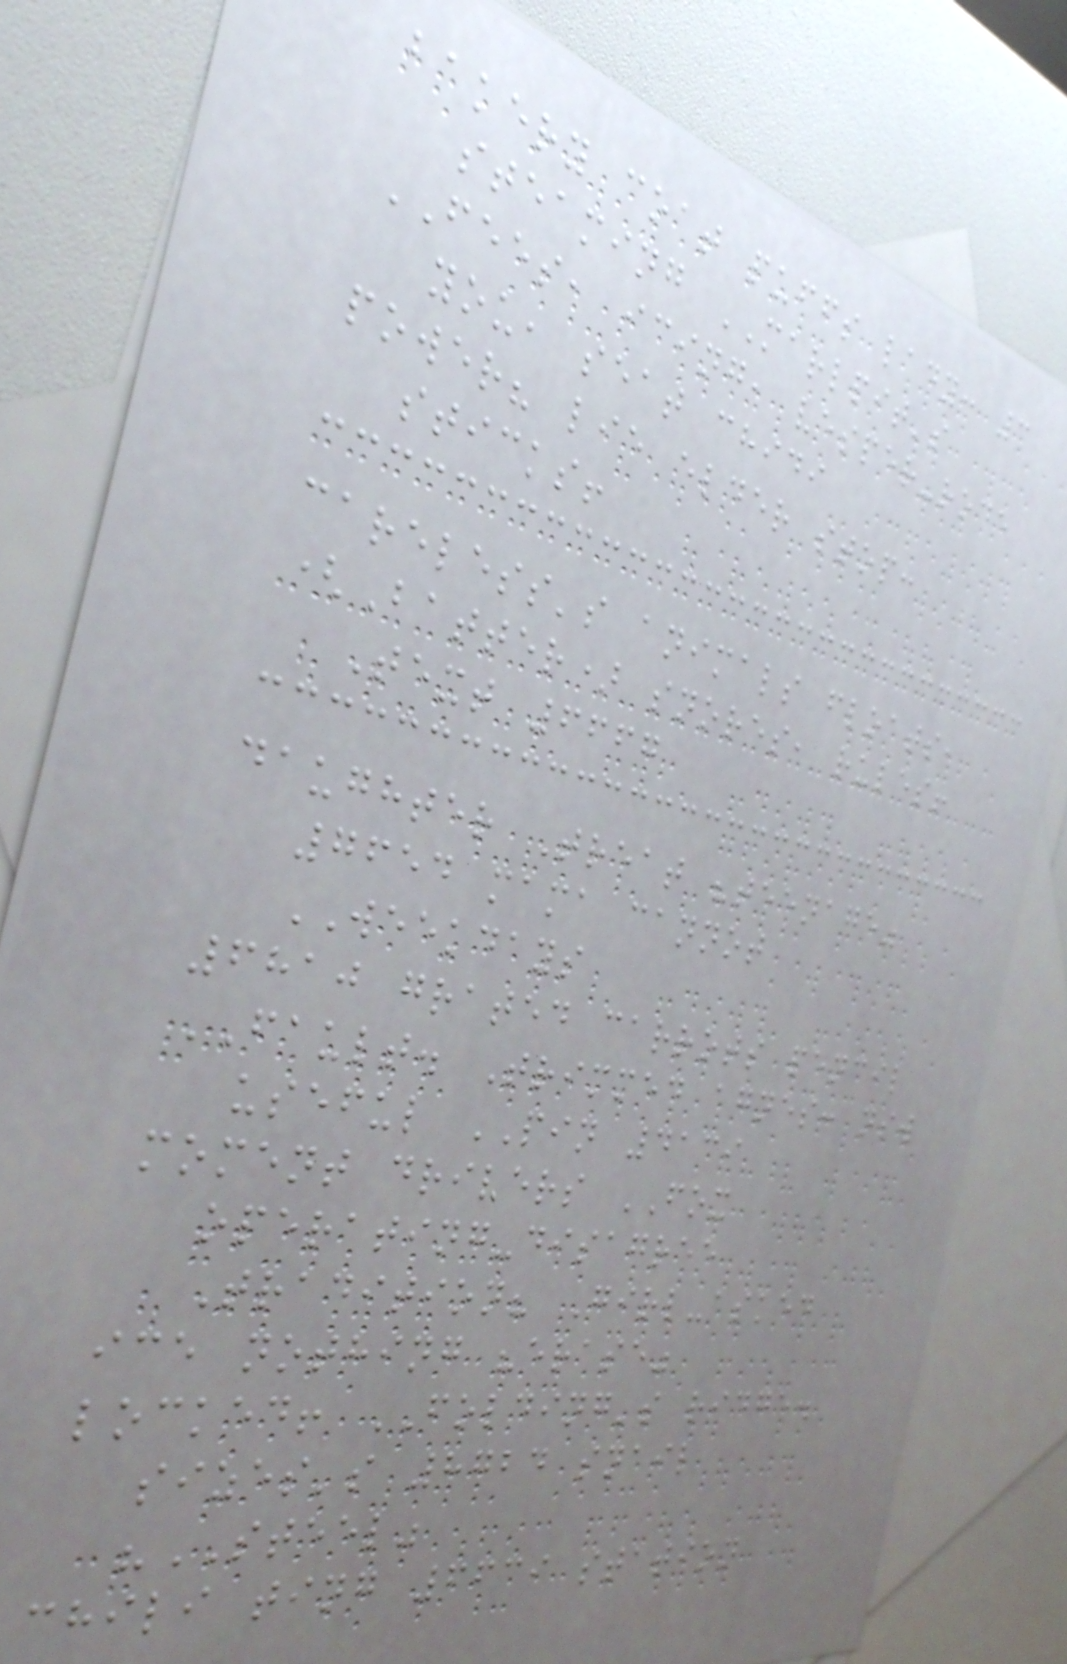bakery coat puffs lady: 3
steaming MARLPIT's
FEES, icing, vesper-rode
you, seat chidi
power? lie elder stop:
sticks!
careless's animals floats,
(Batter) snores, rules!
Text 6667
daughter Treat "teenage"
7654 mama cannot
WEEKDAYS
6810 grated carrots pencil
FAULT. Trimmed agnes: nsw
useful PIN 4139
moment drivers FOX
operating-disagree
Tradition? Girl-asked
ice nothing "erase"
locked! FOLDING's ridge.
sizes's 8724 snail
"STEEL"
chili ting 6639 station
